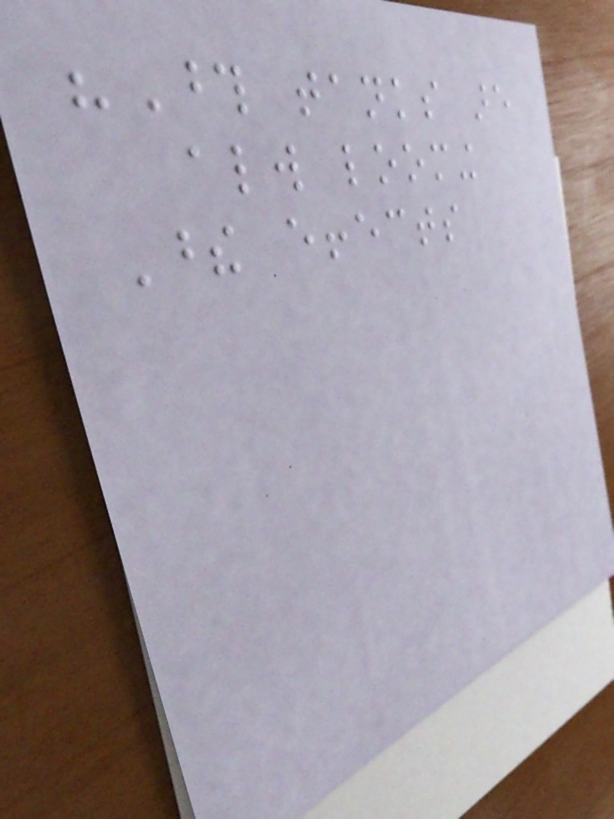"Those tanks are
always looming
These effects
